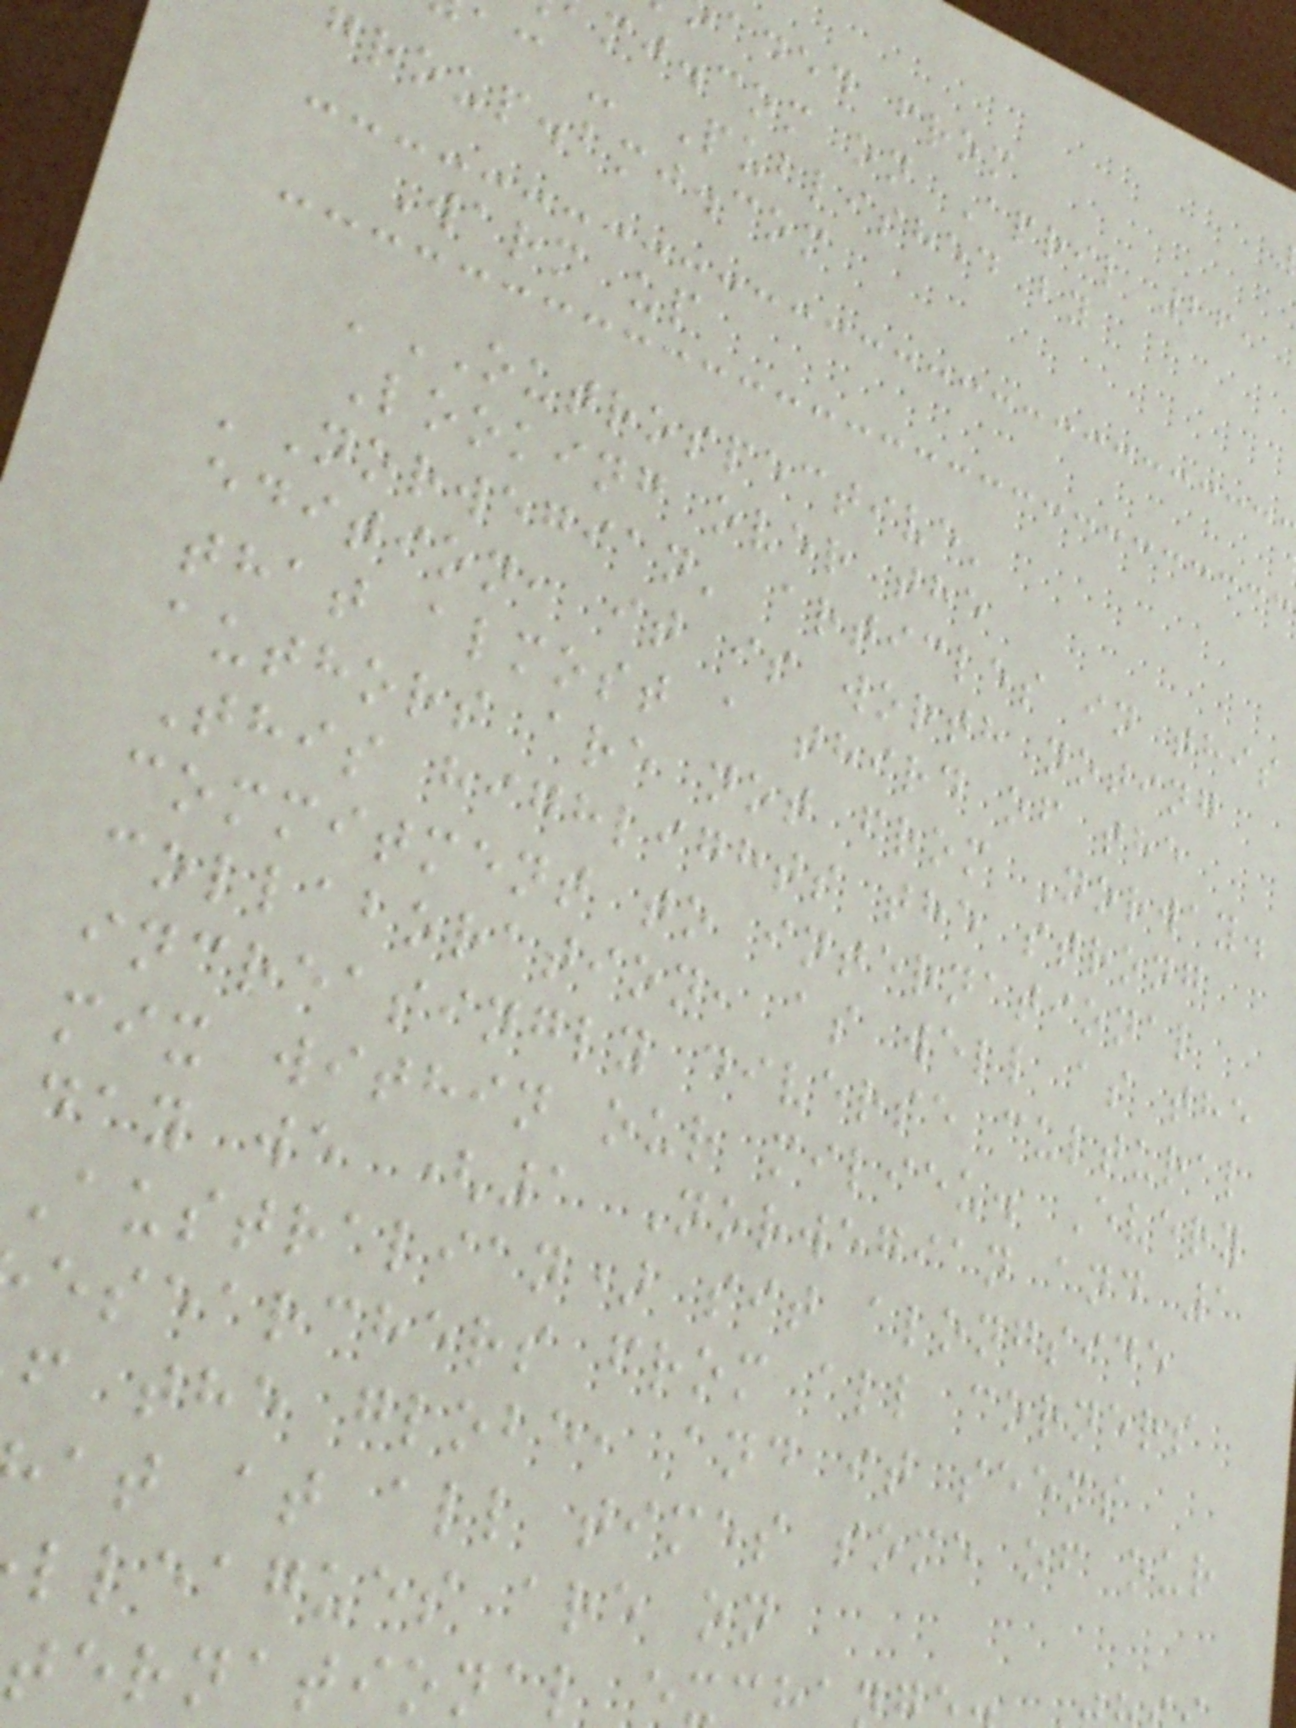aded from
mj.com on April 26,
ac - Published by
group.bmj.com
Warm up
'OUTROSPECTIVE'
Looking over the
'Norwegian' articles in this
edition, it is worth noting
that almost a third of the
authors are not from Norway.
This highlights the strong
commitment to international
collaboration, as well as the
increasingly diverse cultural
mix within our milieu. Every
day we (1 Norwegian and 1
Australian) sit alongside
esearchers from all corners
f the globe, and it seems
at at all times some of our
lleagues are on
ternational exc
